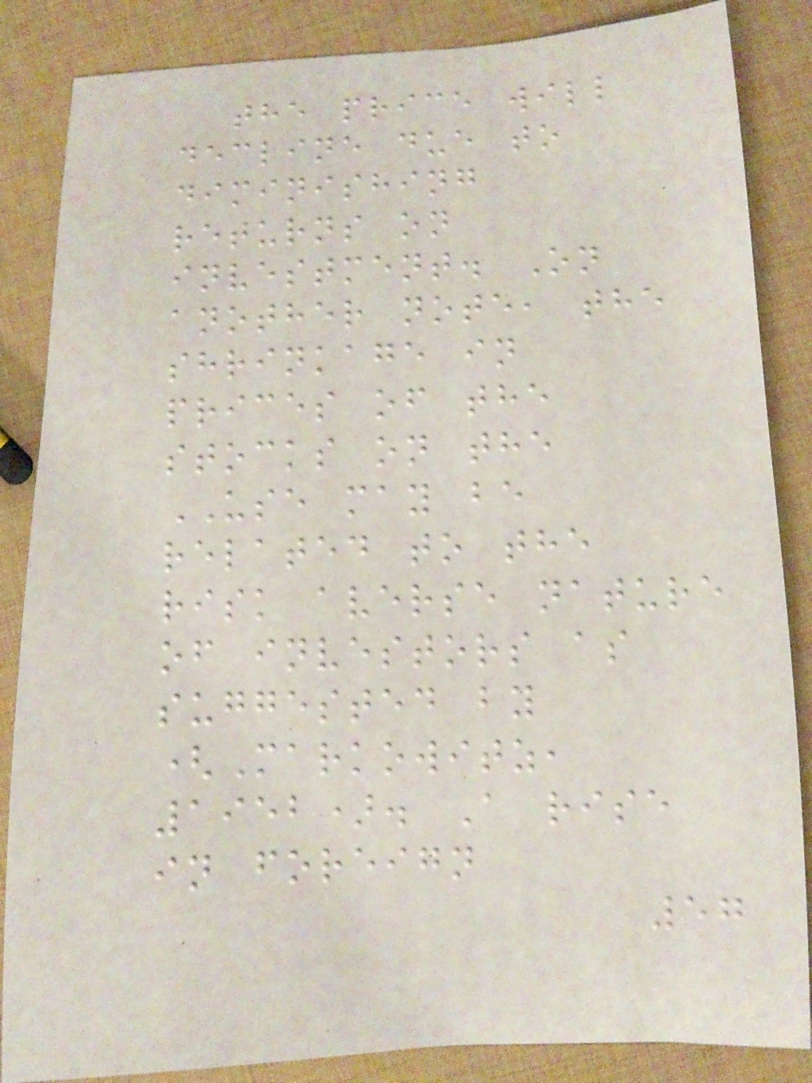the price will
decline due to
diminishing
returns on
investment. On
another note, the
shrinkage in
prices of the
stocks on the
USE may be
related to the
risk averse nature
of investors as
suggested by
(Markowitz,
1952). A rise
in foreign
57
